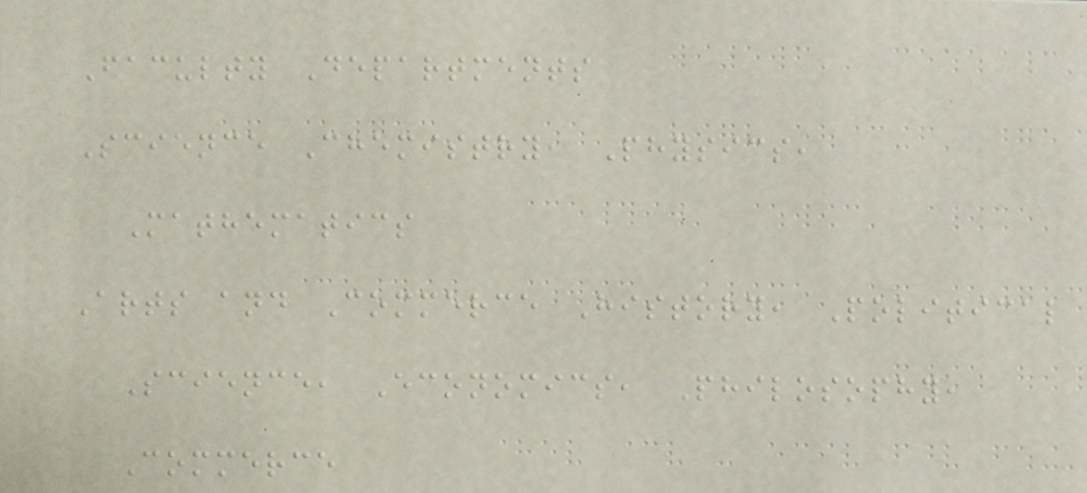Faculty Departments
Science Chemistry, Physics,
Mathematics
Arts and Commerce History, Political
Science, Economics, Philosophy,
Commerce
